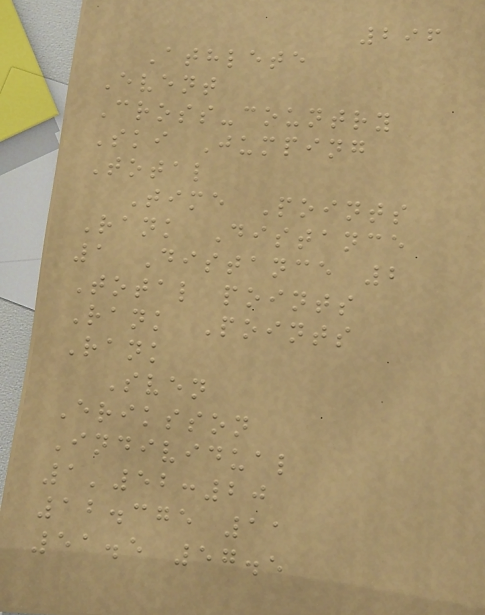296
Athlete
Event
Cross-country
Ski Jumping
Total
Time Points
Rank Distance
1 Distance 2
Total points
Rank Points
Rank
Sven
Eriksson
Individual
1'52:20
12.375 11
51.5 57.5
